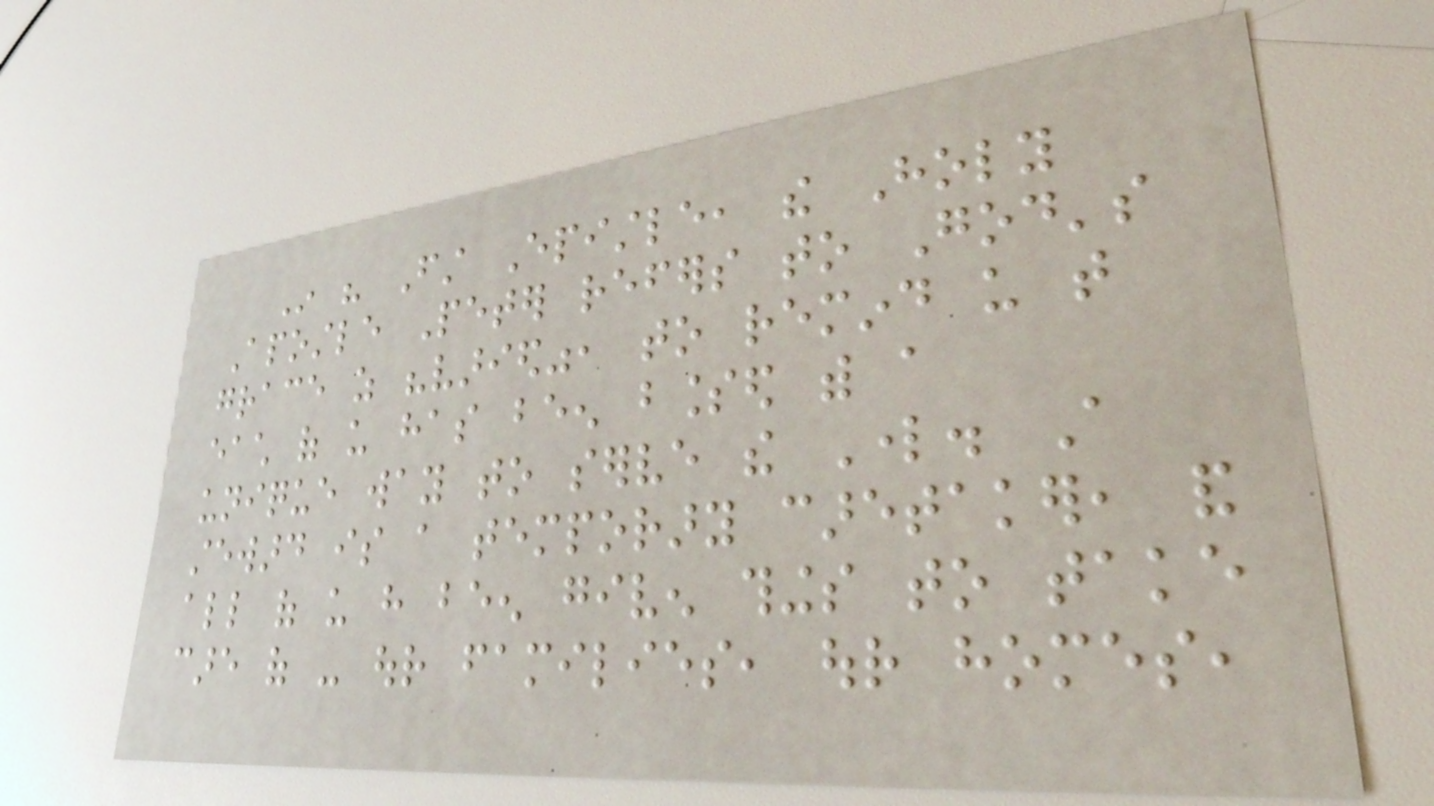In his First Epistle, the Holy
Apostle Peter refers to God's
grace as "varied", to remind us that
each of us has been blessed with a
unique way to serve the Lord. A
steward is a temporary caretaker, and
all of us have been given things to take
care of - our families, our homes,
